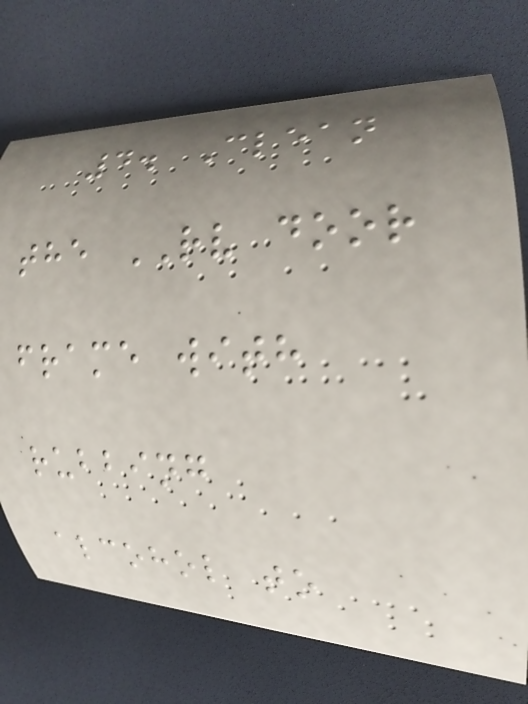4. Clean
the RV door
frame with
rubbing
alcohol to
